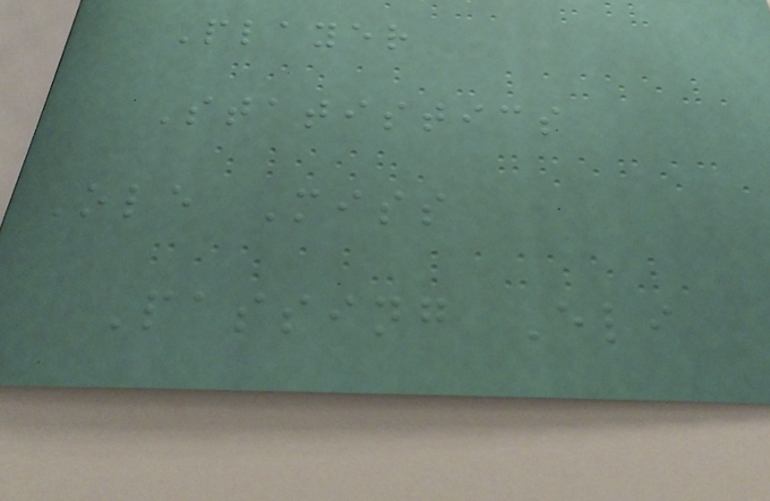Player
Statistics
Ole Miss
Passing Eli
